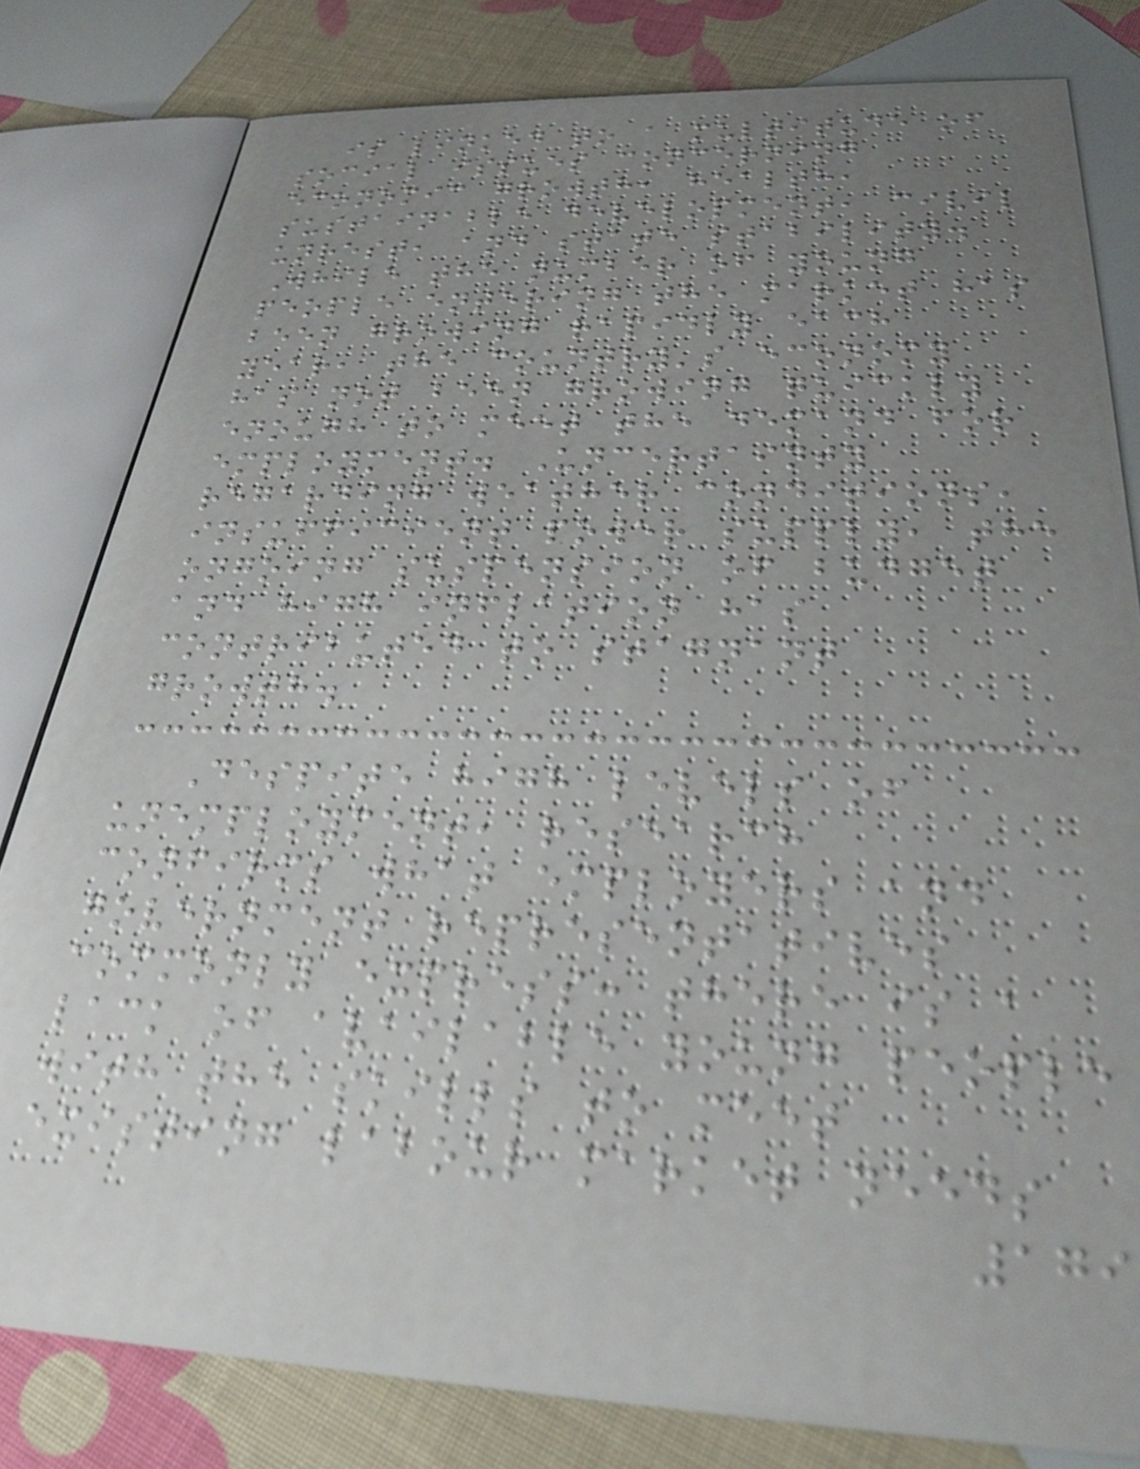is linked to a multitude of
social issues concerning
economic growth, health,
sustainable development, civil
unrest, and state stability.
While the number of young
people entering the market has
been growing rapidly each
year, the country's economy
has not been growing quickly
enough to meet the demand for
employment. Uncertainty
regarding weather conditions,
insufficient power supply, the
ongoing suspension of budget
and high inflation has
contributed to stagnant
growth.
Despite high levels of
unemployment, research
confirms what employers and
government representatives
commonly express: there is a
lack of available young people
with the skills to meet
existing labour market needs
179
